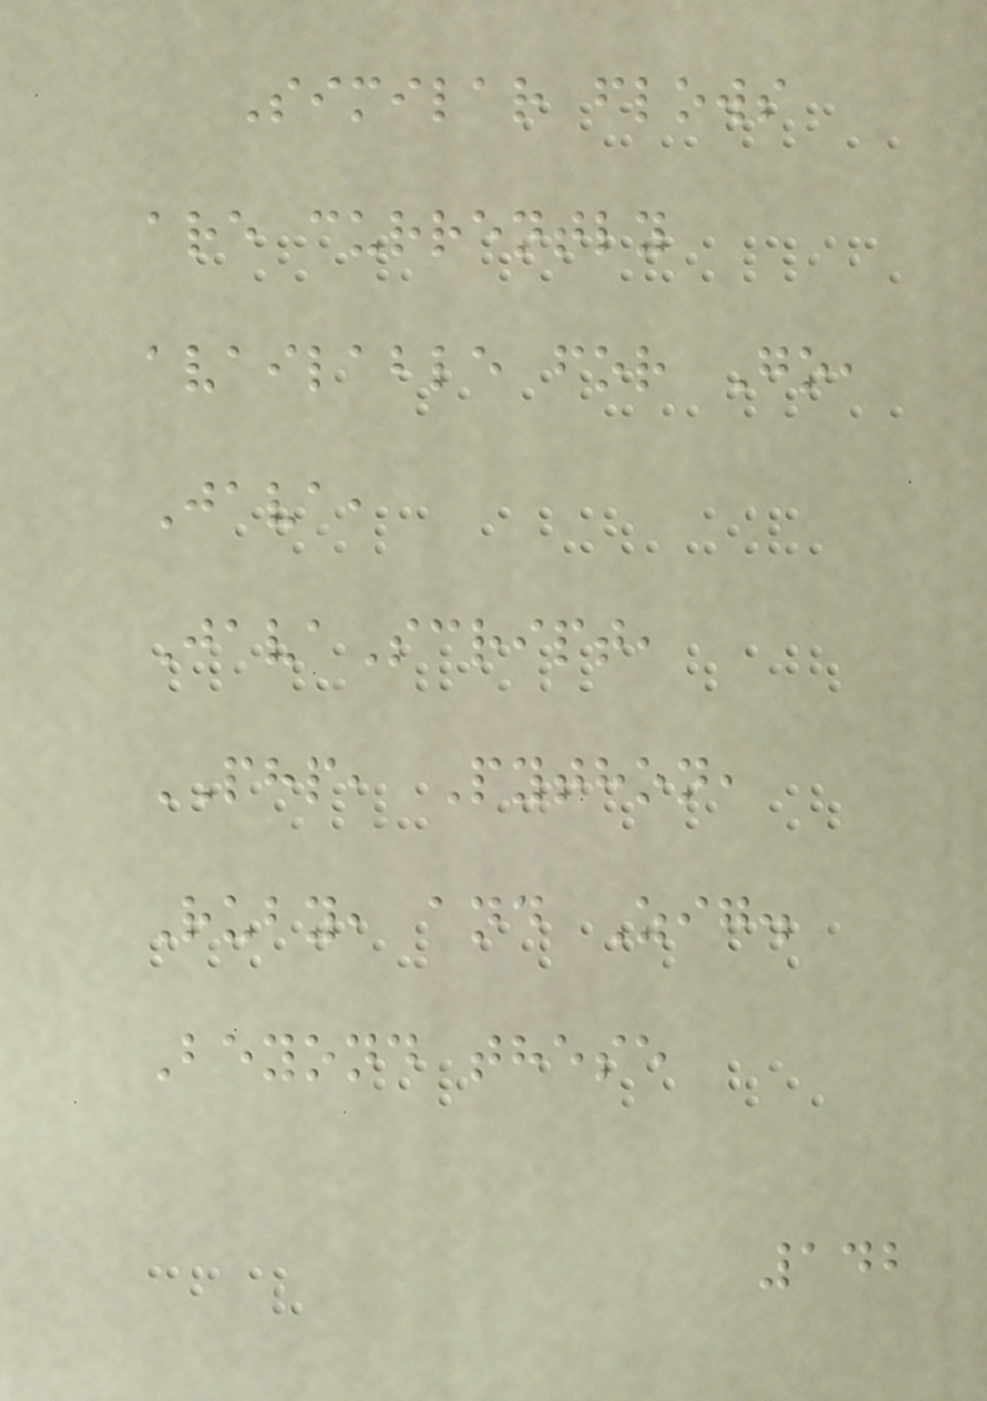Similar flows
are currently
available for Go,
Java,
JavaScript,
PHP, Python,
Ruby, and Zig.
Beyond these
142
